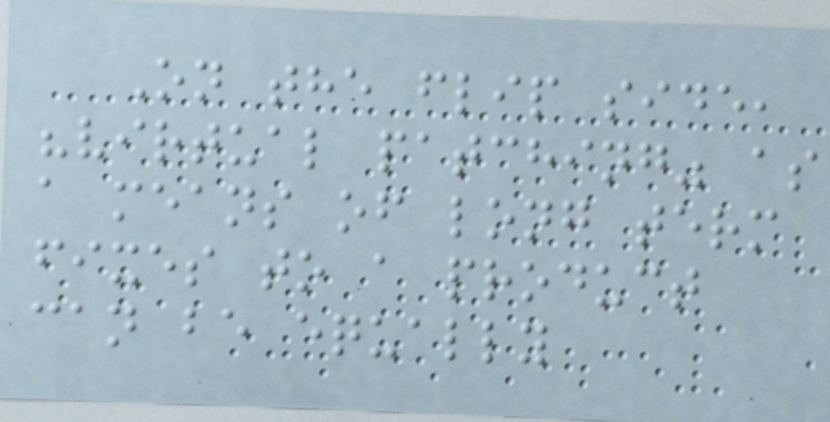On the flip side,
"virtual patching" as
a means of long term
fixes to a product
can be equally
